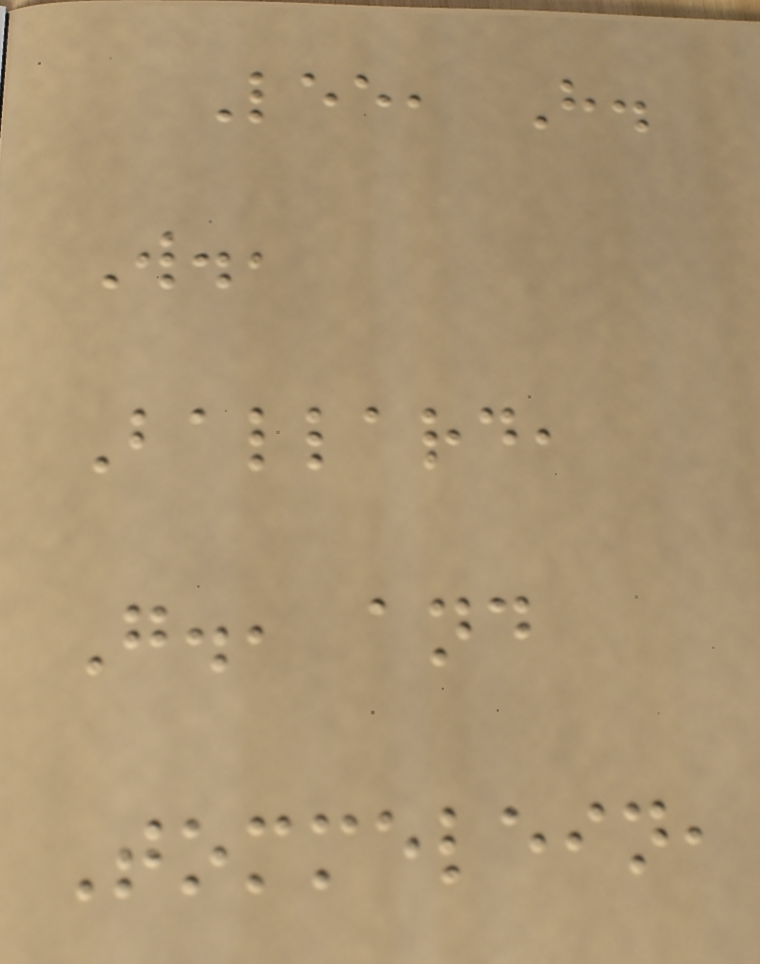Lee, H.
W.,
Ballard,
G., and
Tommelein,
